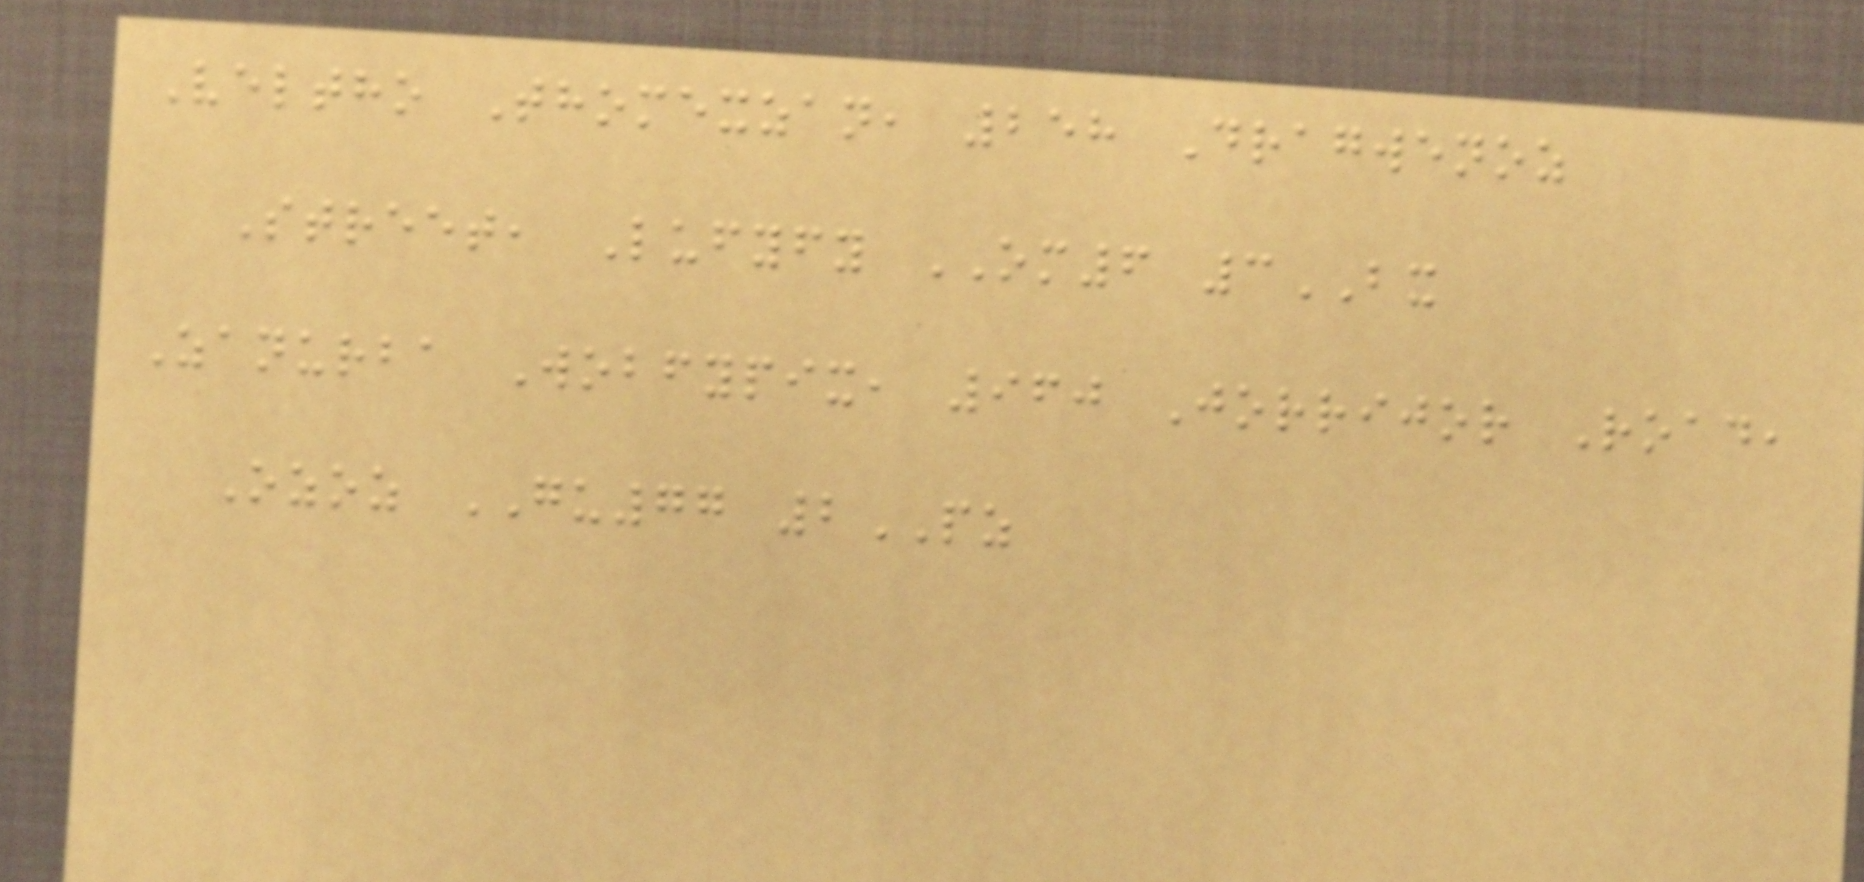Veltho Thomexzan, 258 Dragwenoz
Street, Lufyfy OM6 3BX
Zanurba Wobfypix, 960 Jorrijor Road,
Ozoz GU77 2PZ
